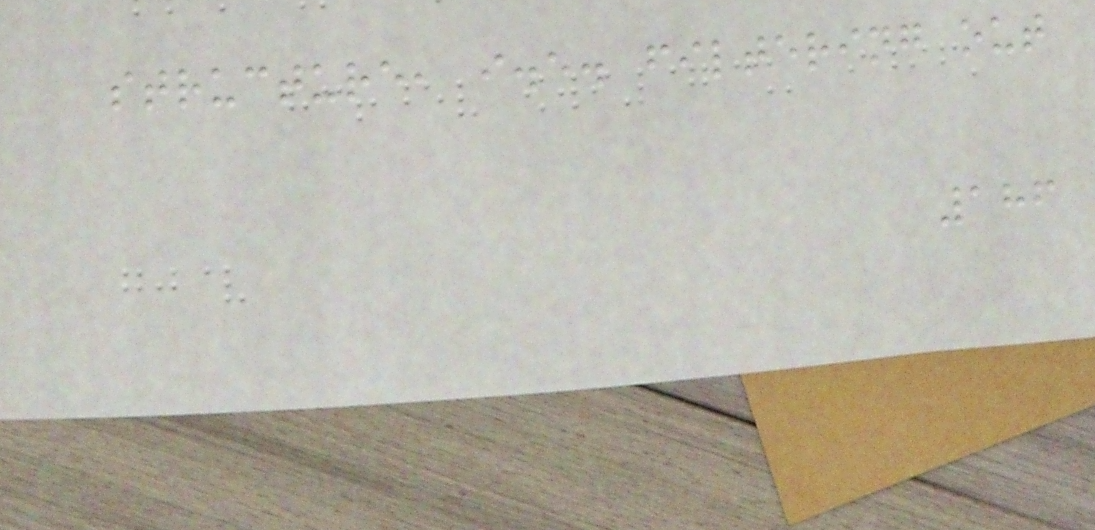structure, i.e. filtering out
186
